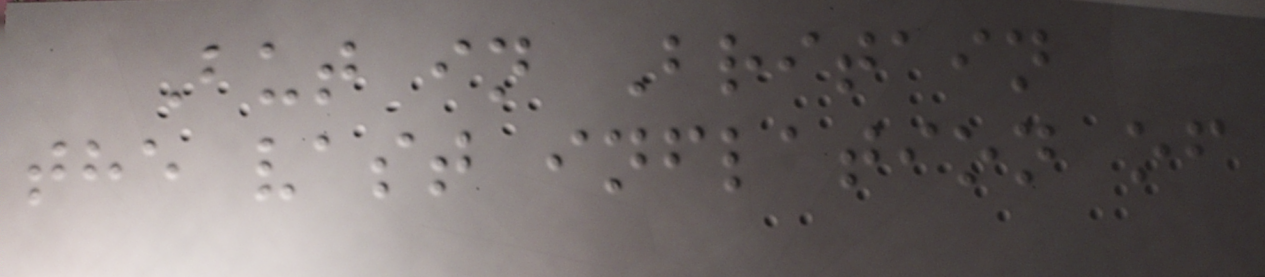But in Britain
the vast inflation of
